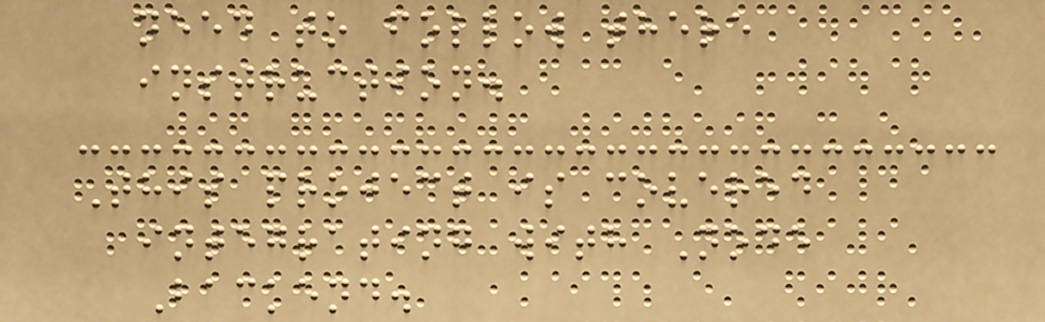need to follow there
instruction.
This project is covered
integrating with Node
Backend.
